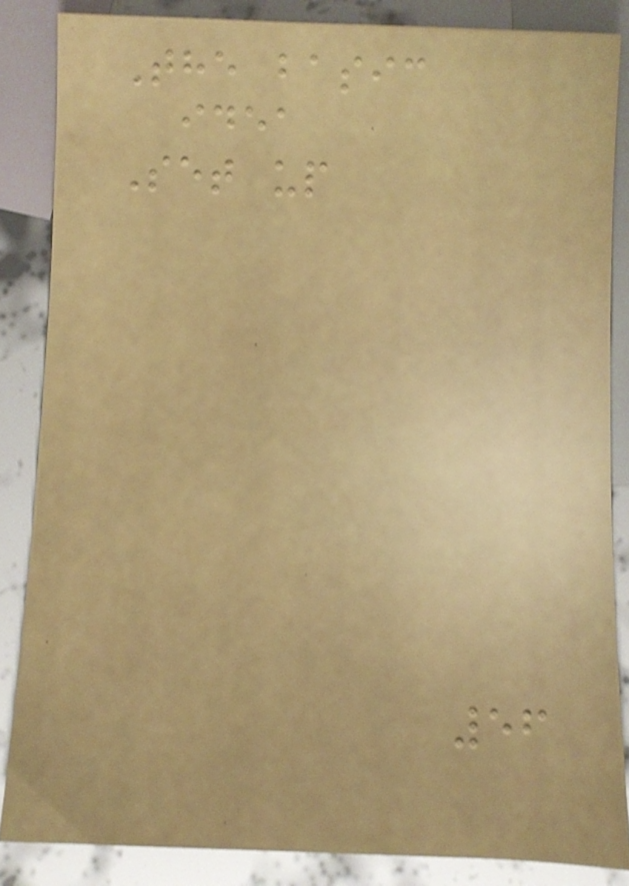The basic
idea
Set up
56
